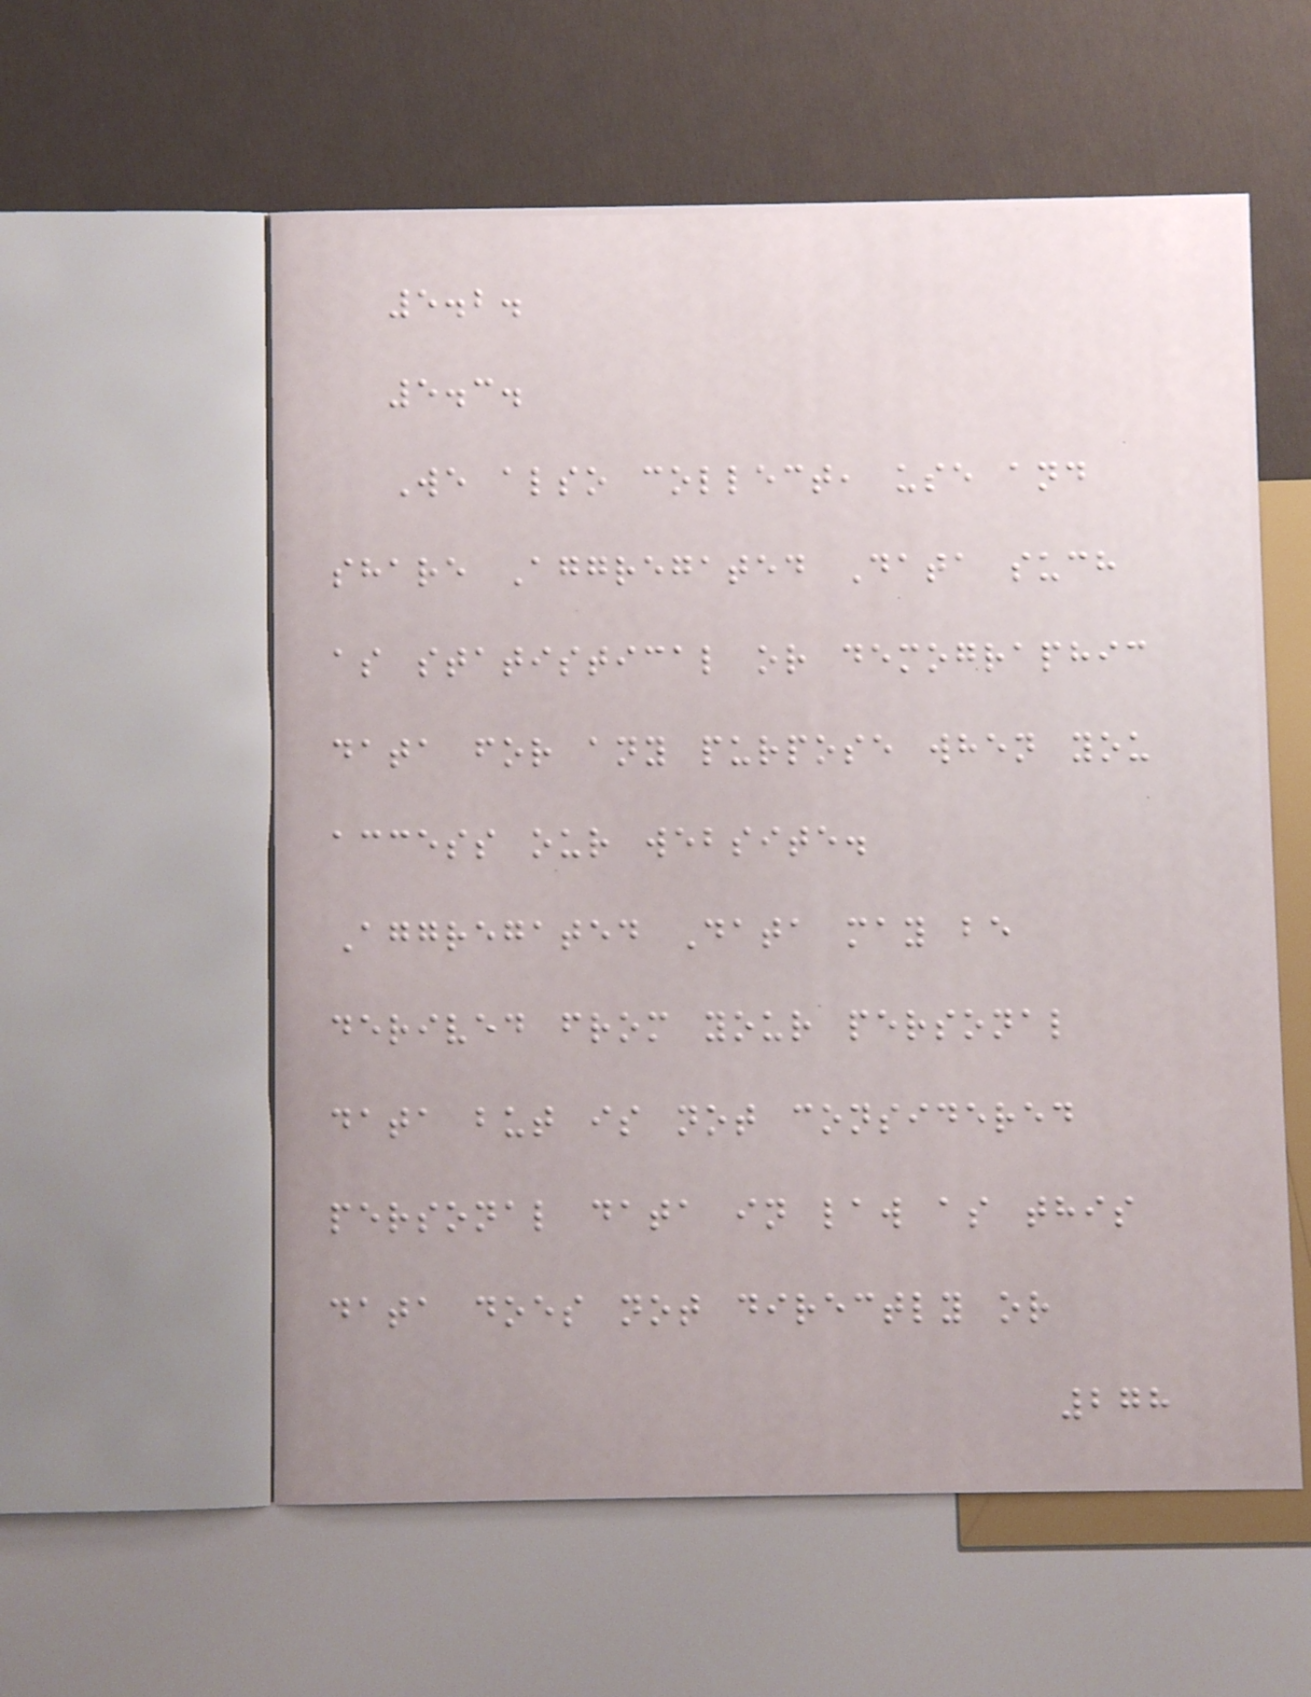5.2.
5.3.
We also collect, use and
share Aggregated Data such
as statistical or demographic
data for any purpose when you
access our website.
Aggregated Data may be
derived from your personal
data but is not considered
personal data in law as this
data does not directly or
278
